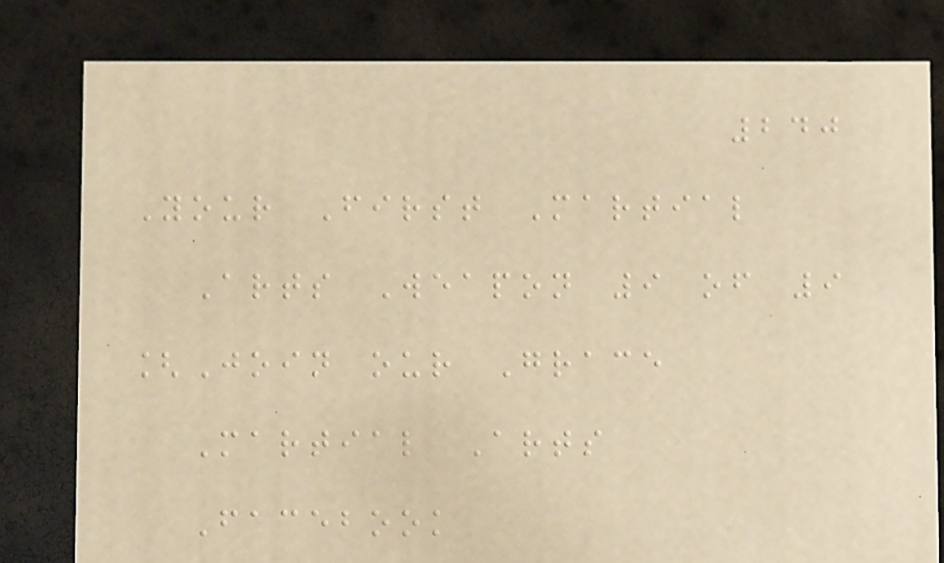240
Your First Martial
Arts Weapon 9 of 9
[Join our Grace
Martial Arts
Facebook
